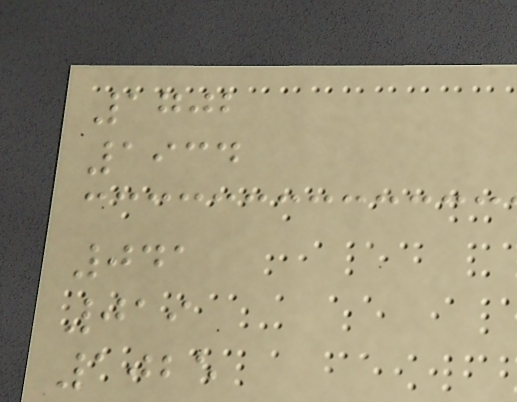1702
1934
041
019
1025
